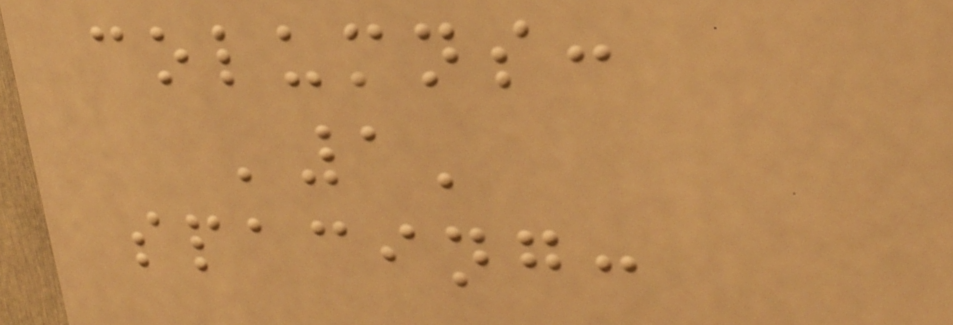columns:
'1'
spacing:
